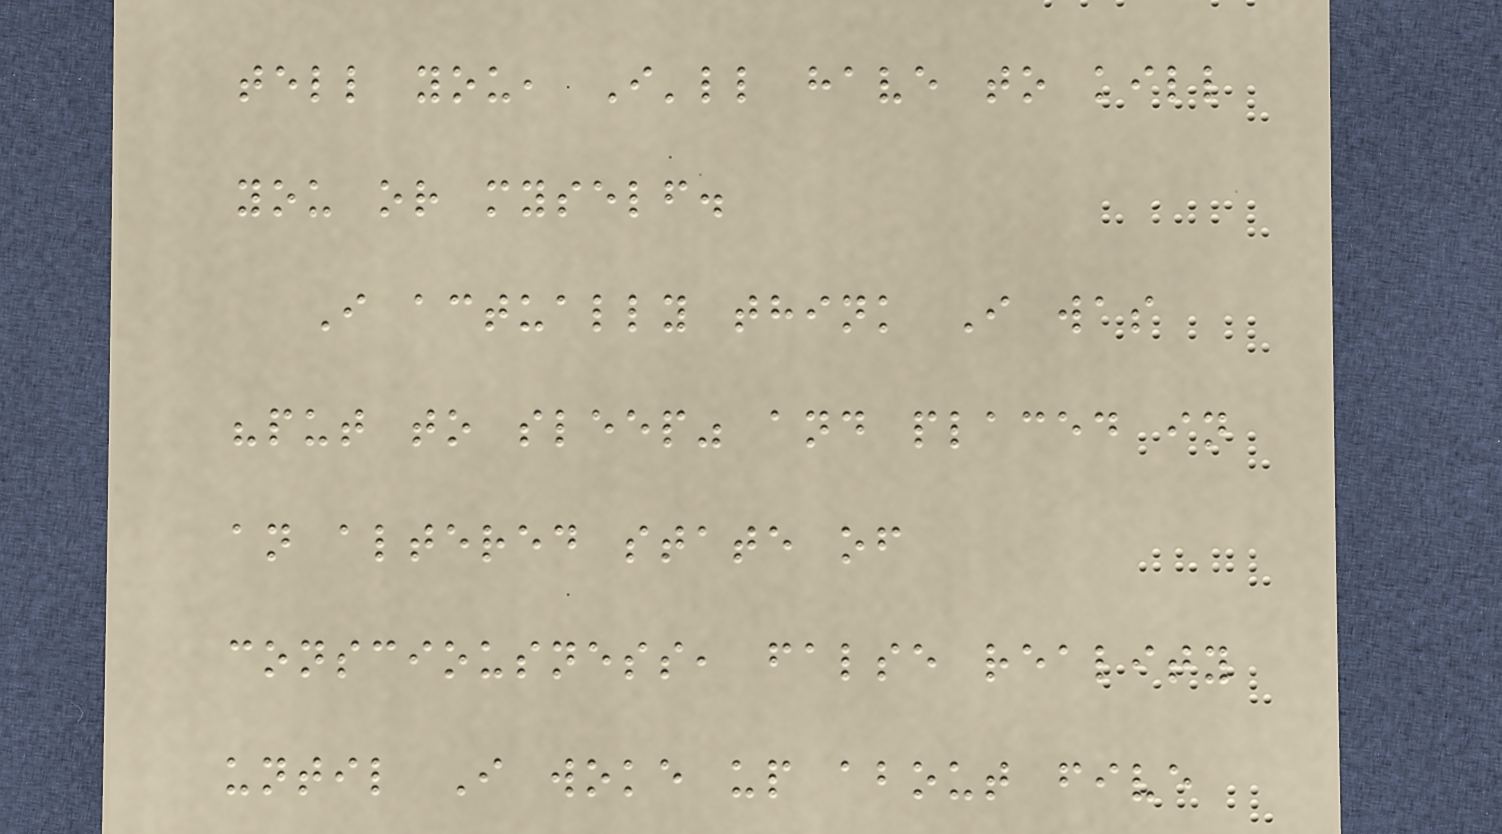tell you, I'll have to kill
you or myself.
I actually think I was
"put to sleep" and placed in
an altered state of
consciousness, false reality
until I woke up about five
